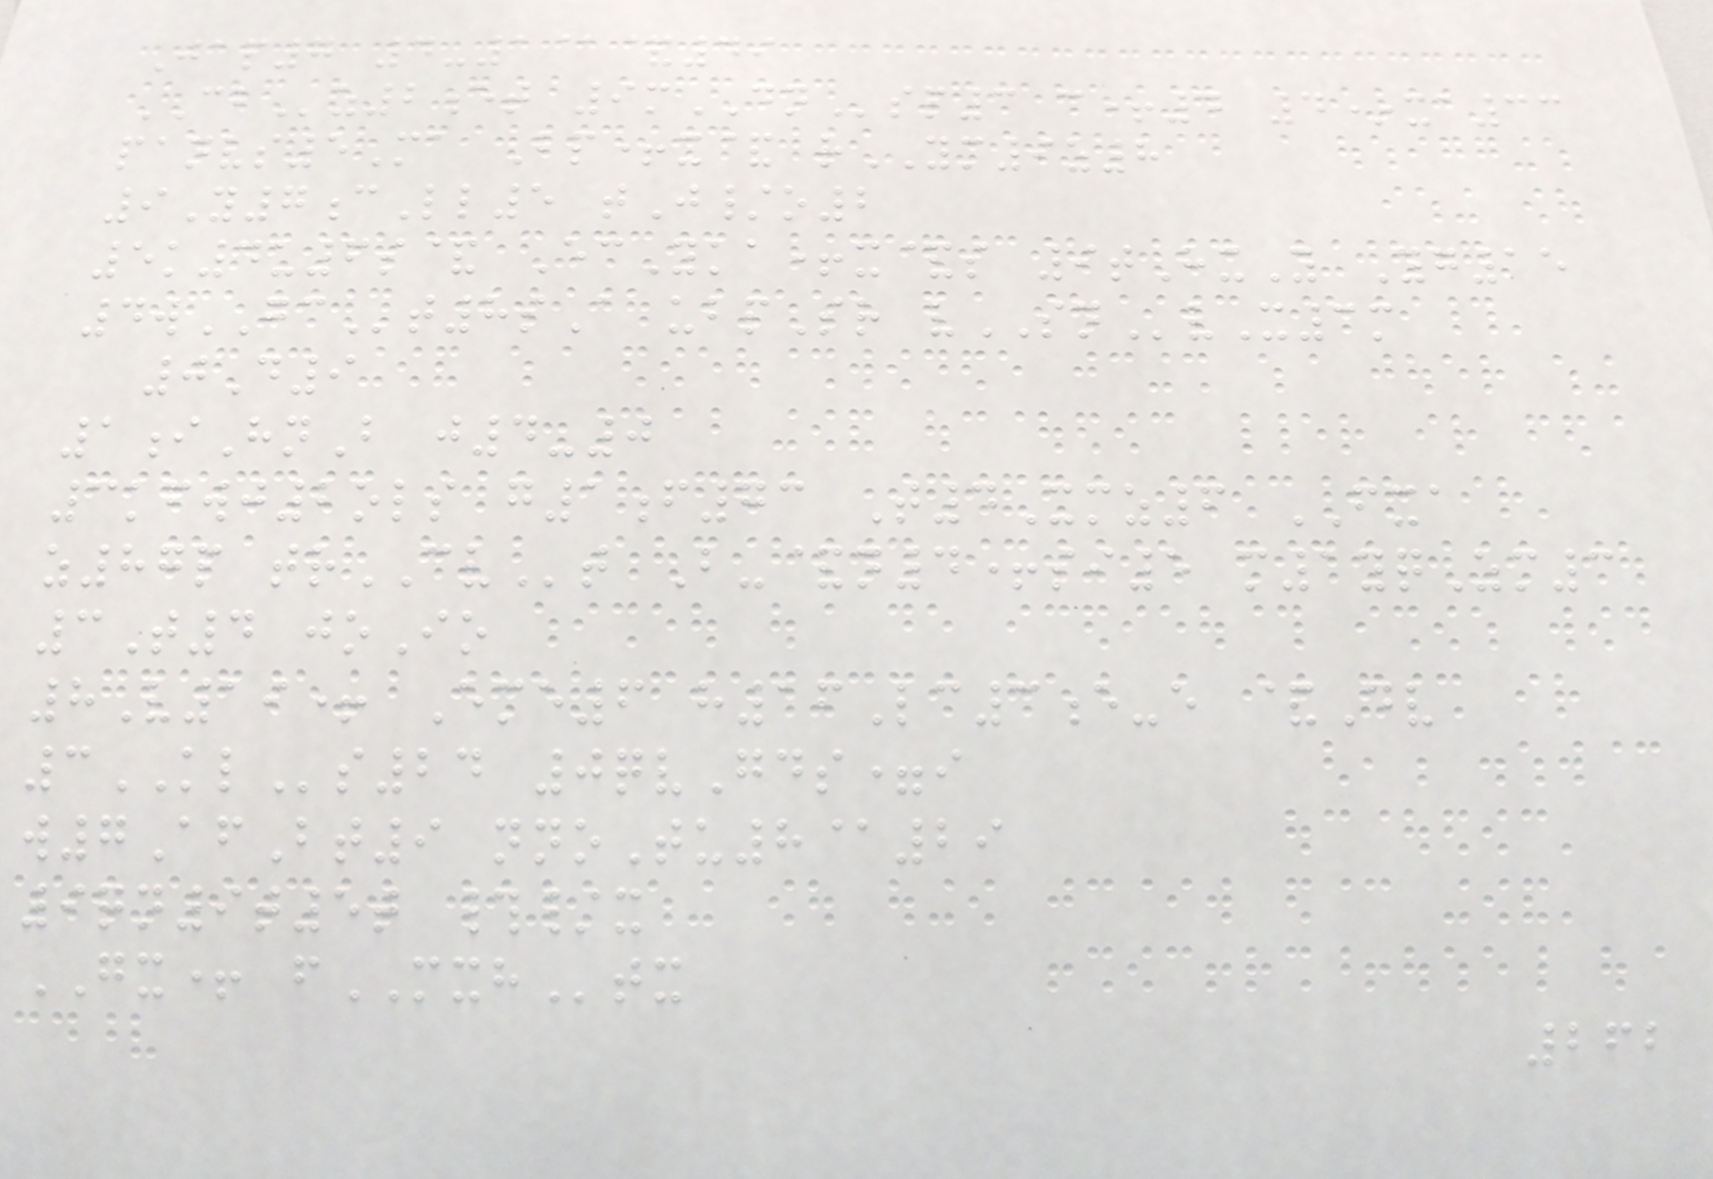Jap7 4-1@&49
CBz2et 9mDNsp3 c+4 4*xa33
panvs5Ma Bp+x& rYM9z8
9Y7cLl5 tJ/o2
5k4u6s& EcYka+x&s 9tHxY Yg15
4wGCt8sA ubpSr vSNvX3m
0D9
1iHnB j4-0
3kfwj2ols g1f73 T4Xmz6 FXA
z87p trCVt B-&n4+si5 m1yqZm3
3T4 joIo
8V19+ Eme6 h16Lc3e-e &Dv
3KLs24 0qvGds=i
w7AfBt9 nnoTu8@29
9qn9t5t #/x
GX+ fMXHtx
262
